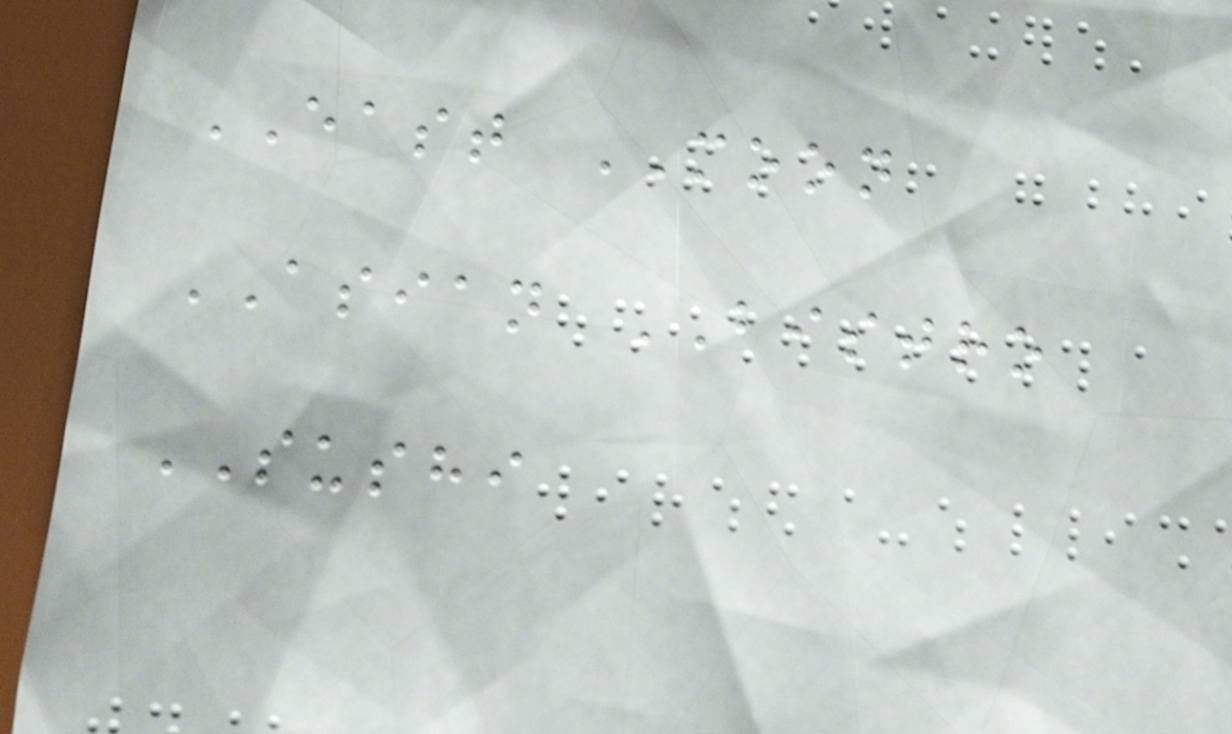EAST MOON
ASIAN BISTRO
SUSHI
